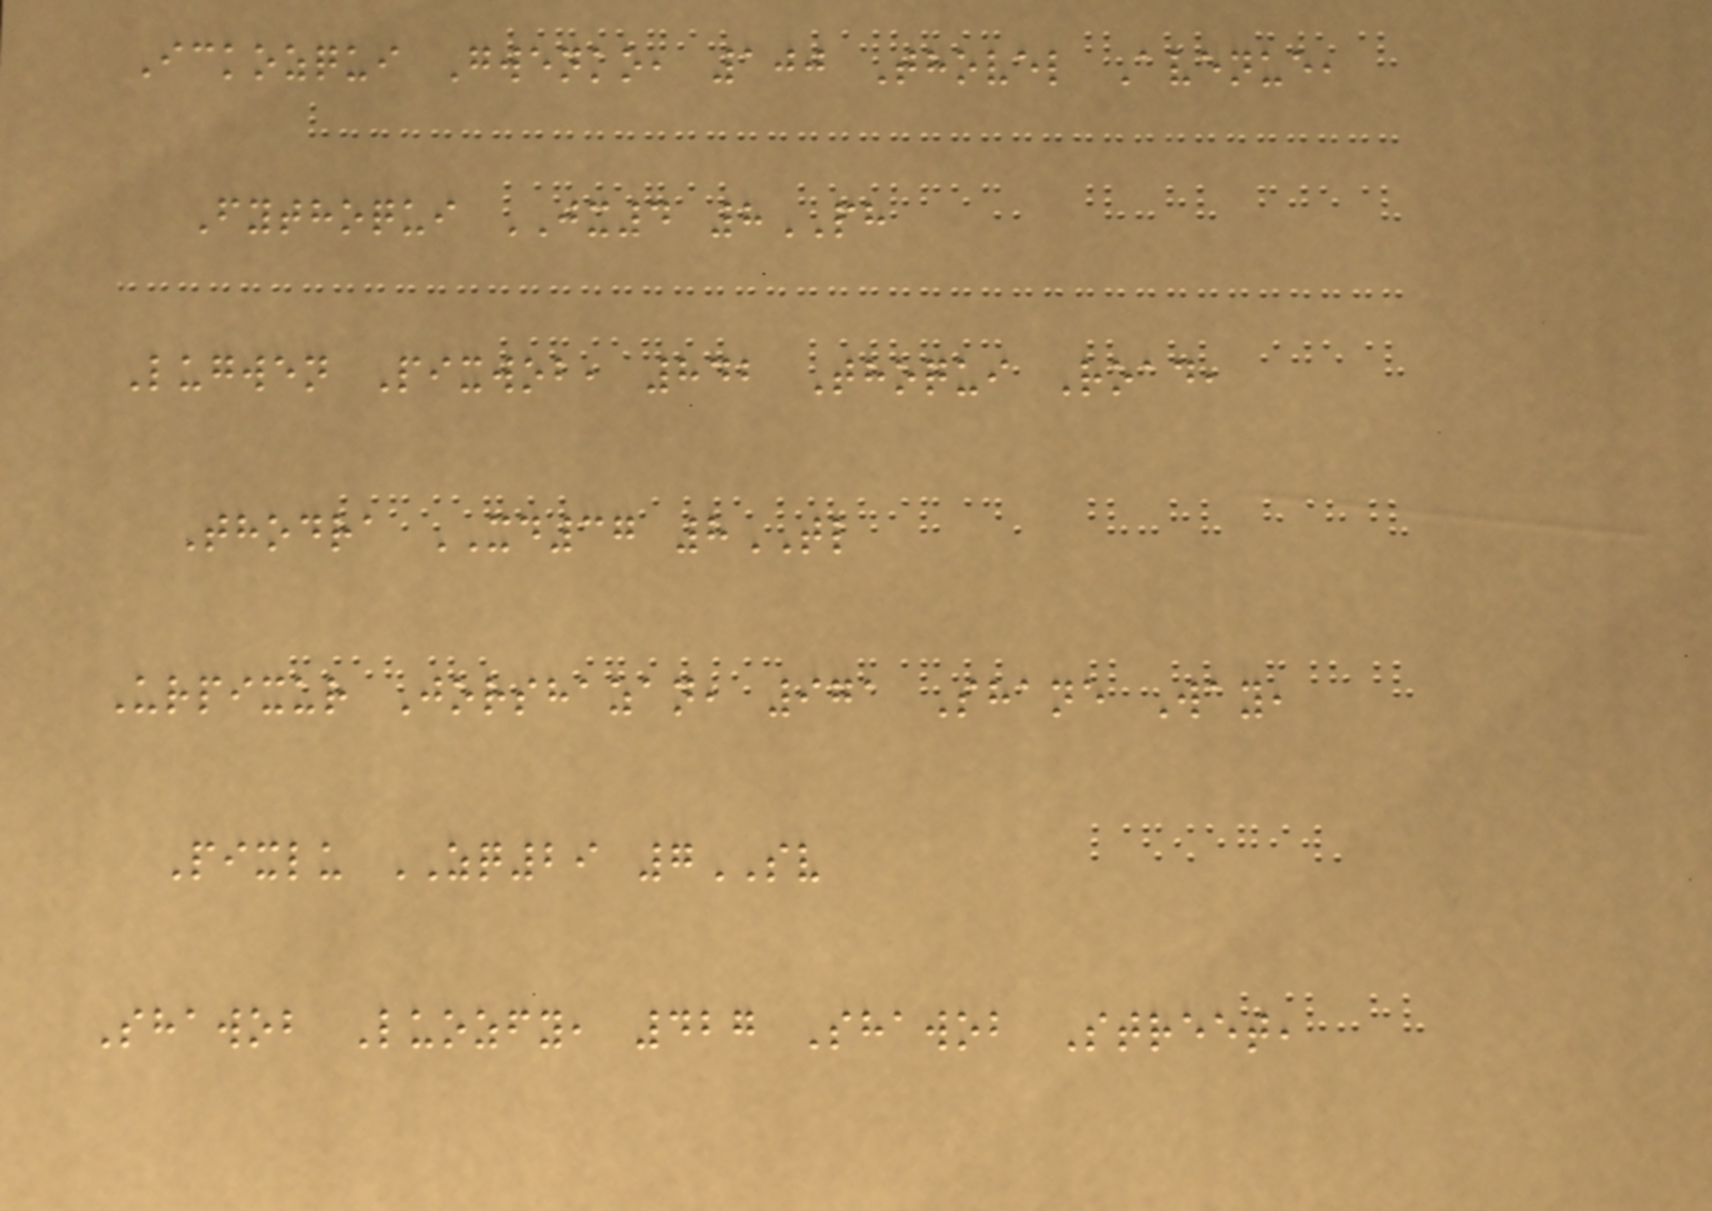Ickozqui Gwenko, 100 Thovel Avenue,
Fythoqui JX4 8PH
Lugwen Pixwob, 842 Thoqui Road,
Thodra XD37 8TL
Urpixur Jorshazan, 971 Shane Way,
Pixlu ZQ29 7SV
Shawob Luozfy, 427 Shawob Street,
